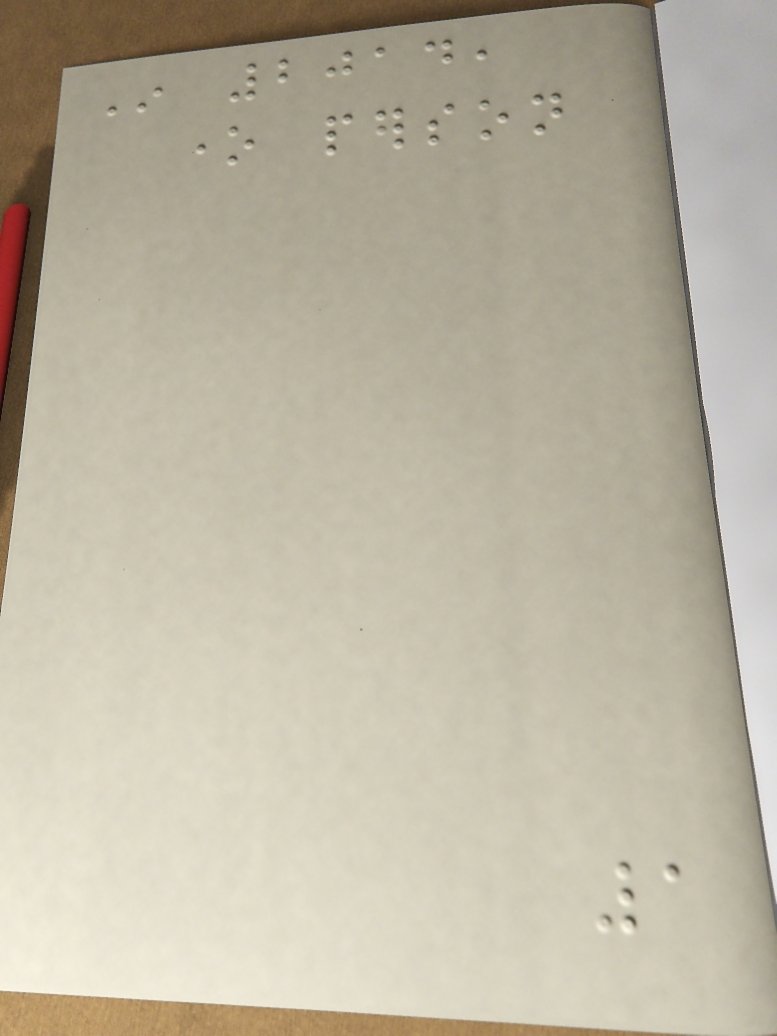In 2014,
one person
1
